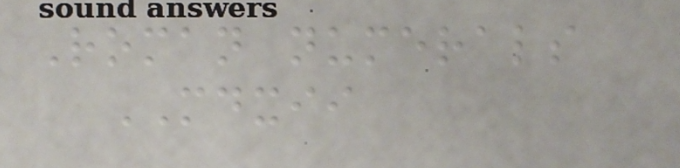Roman numerals
MDXII
